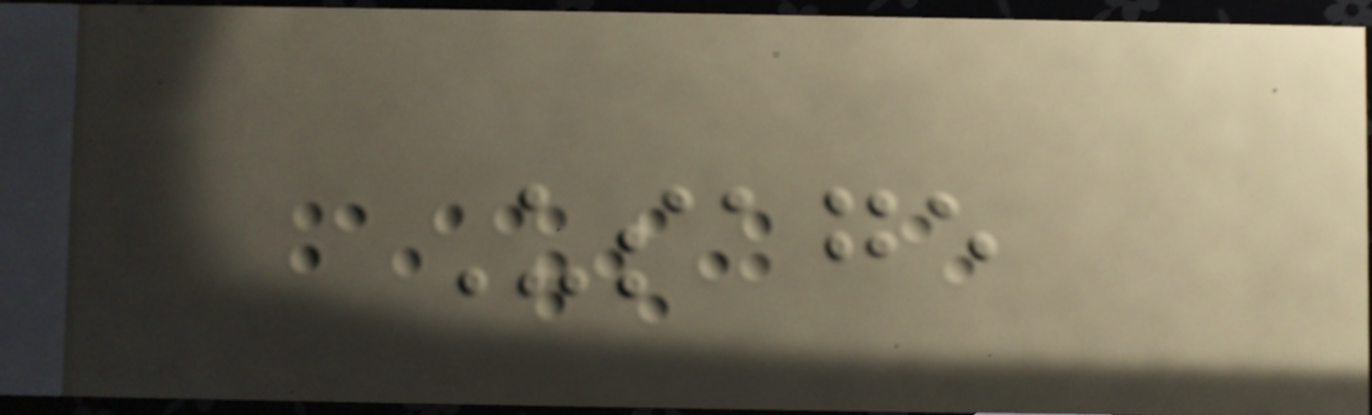Usage
